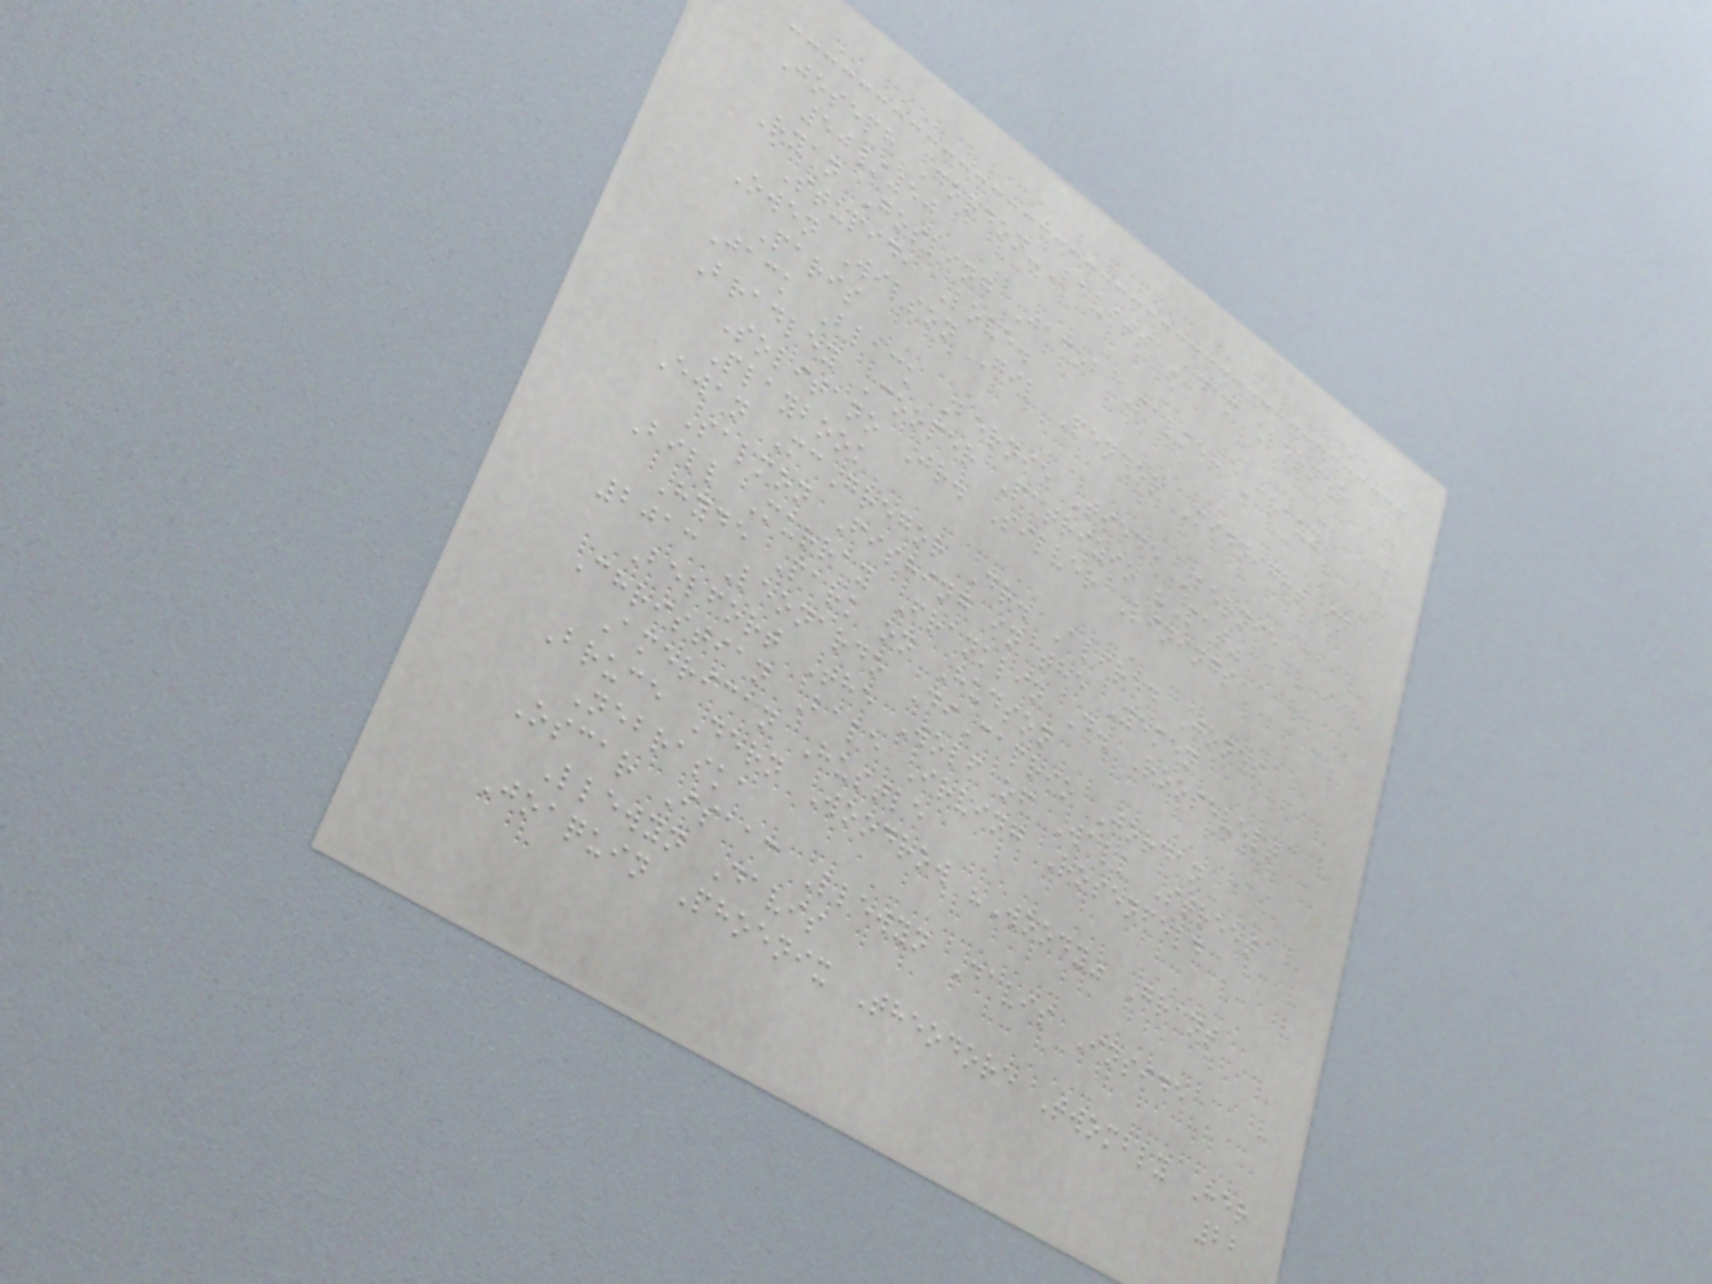Joseph Gordon-Levitt Adam Lerner
50/50
Ryan Gosling Jacob Palmer Crazy,
Stupid, Love.
Owen Wilson Gil Pender Midnight in
Paris
Jack Black Bernie Tiede Bernie
Bradley Cooper Patrizio "Pat"
Solitano Jr. Silver Linings
Playbook
Ewan McGregor Dr. Alfred Jones
Salmon Fishing in the Yemen
Bill Murray Franklin D. Roosevelt
Hyde Park on Hudson
2013 Leonardo DiCaprio Jordan
Belfort The Wolf of Wall Street
Christian Bale Irving Rosenfeld
American Hustle
Bruce Dern Woodrow "Woody" Grant
Nebraska
Oscar Isaac Llewyn Davis Inside
Llewyn Davis
Joaquin Phoenix Theodore Twombly Her
22
